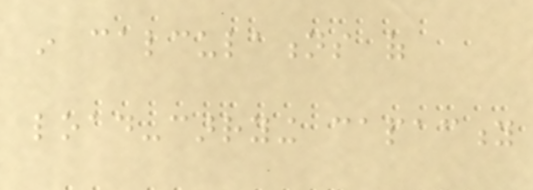in calculations of
load-carrying capacity
